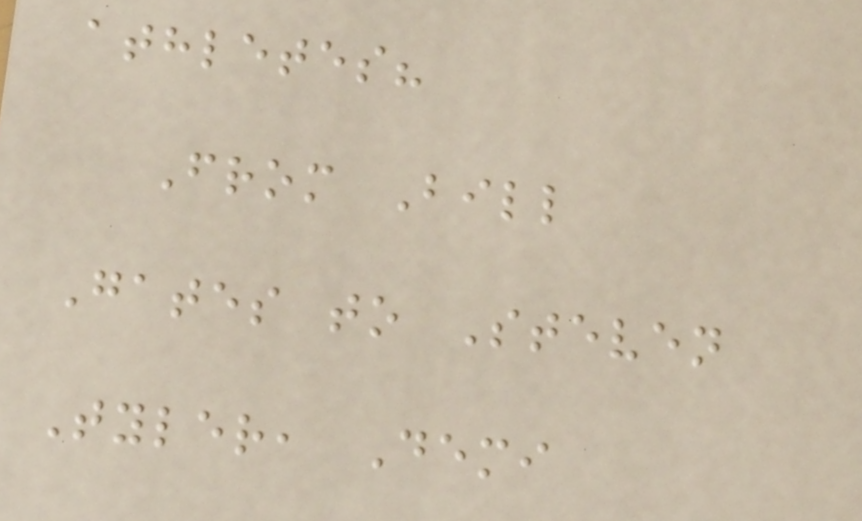athletes?
From Bill
Gates to Steven
Tyler, Demi
